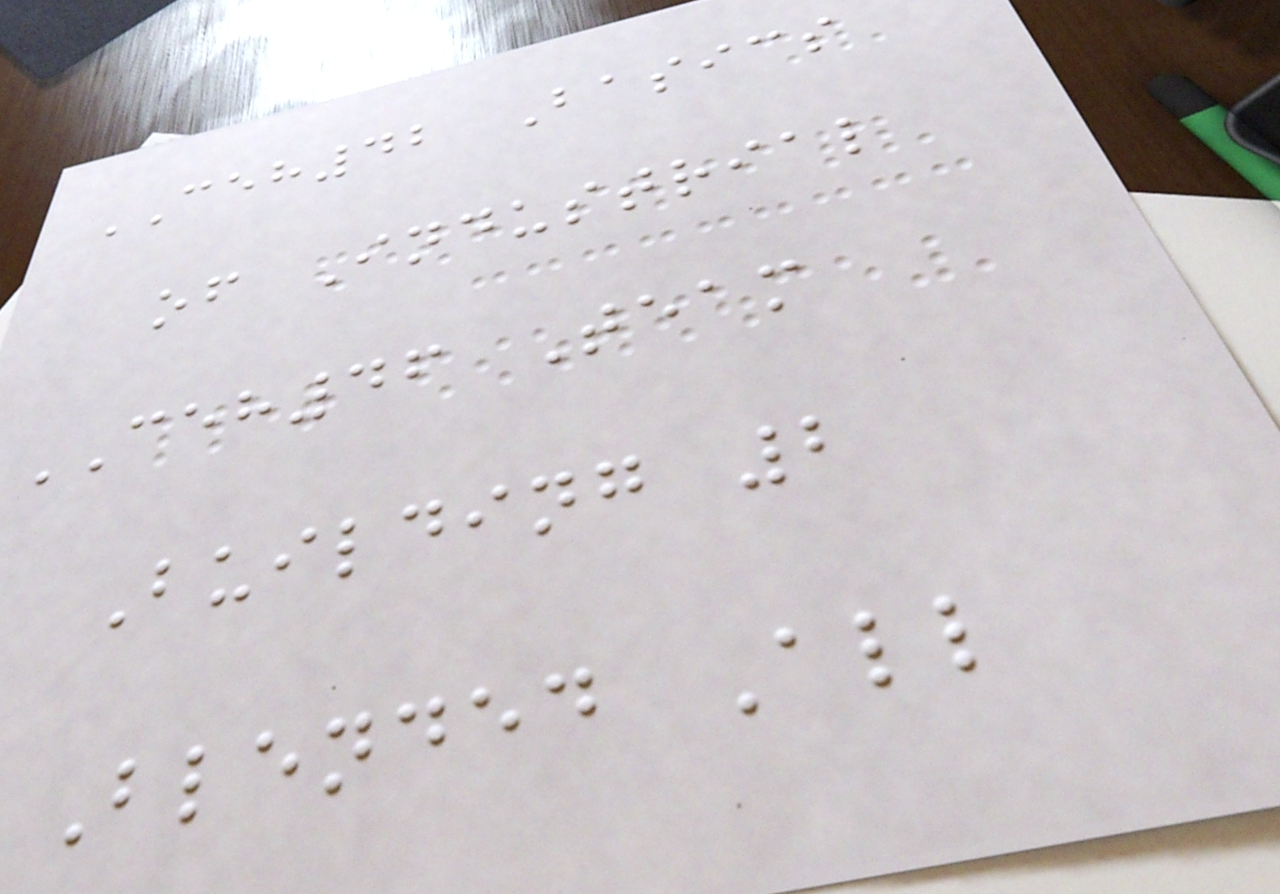CEH42 Basics
of Industrial
CEH46 Team
Building 2
Blended All
